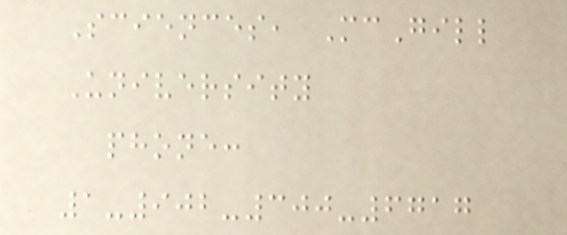Sciences, McGill
University
phone:
1-902-300-6717
